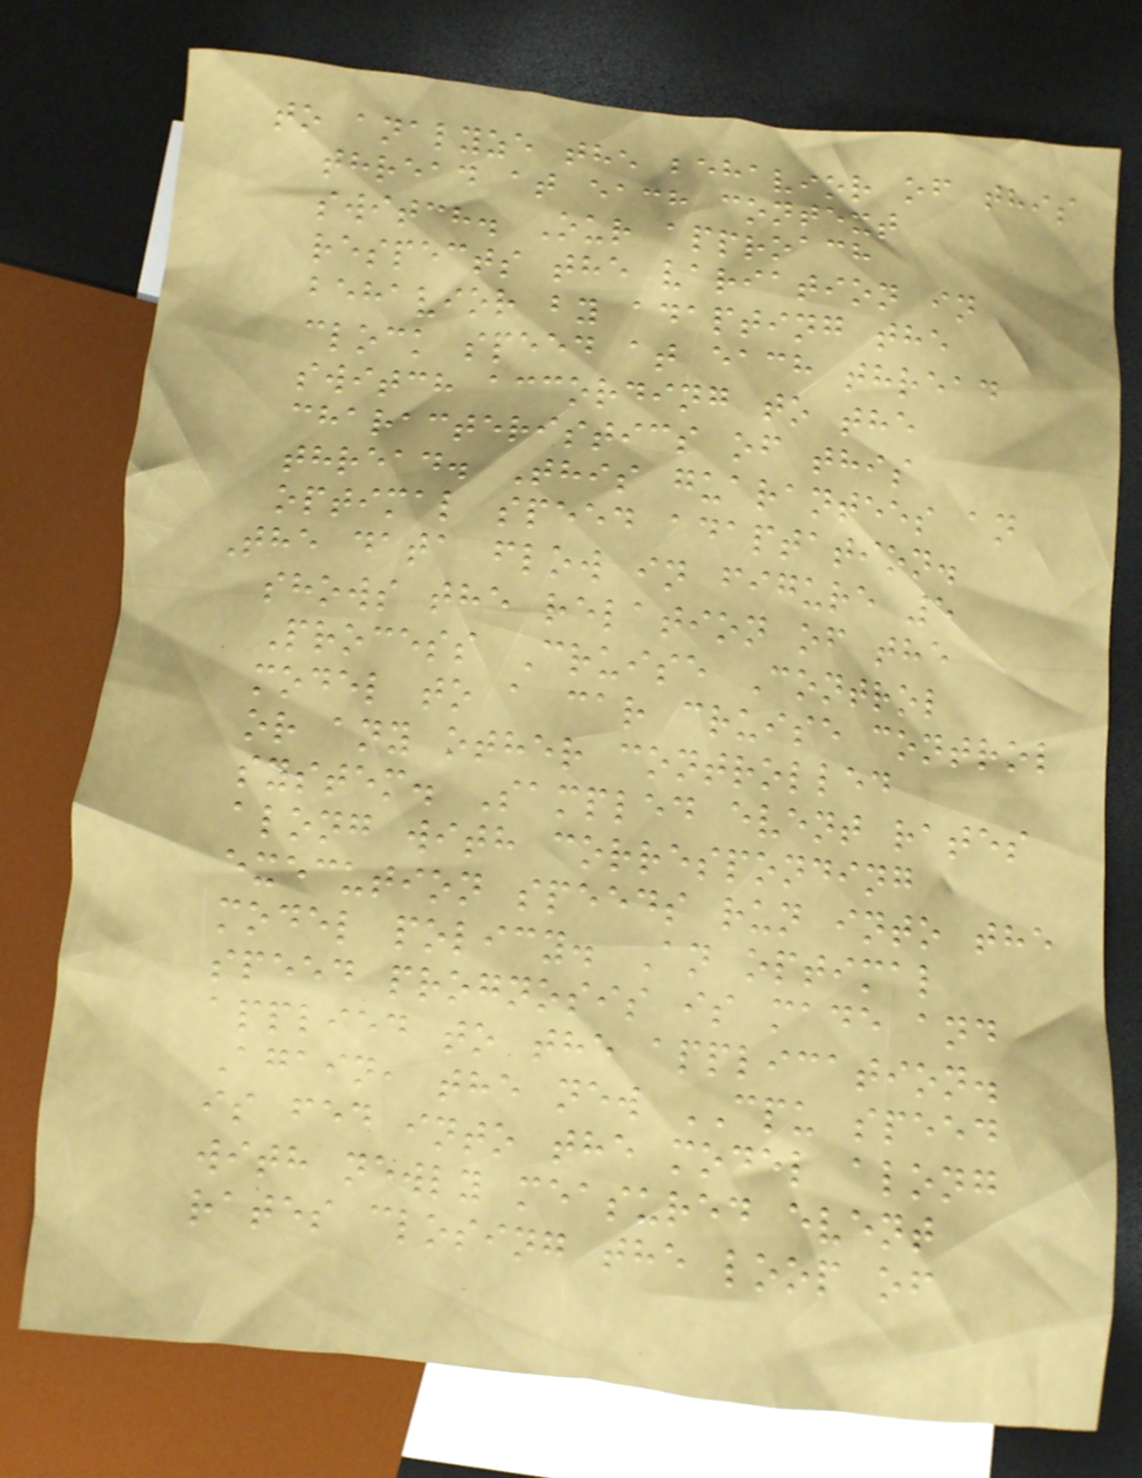to analyze the behavior of this
thread at each context
switch. Our approach
respects the variation in
behavior by adapting the
clock speed at each thread
switch according to the
characteristics of this
thread. This guarantees an
optimal speed adaptation.
The data flow in figure 5
shows the relation of the
Process Cruise Control
model to a car cruise control
or any other controlled
system. Sampled event rates
along with corresponding
execution speeds run into the
model policy. An optimal
speed prognosis is made and
applied to the application.
Again, the new CPU speed
is fed into the model along
with newly measured event
rates closing the loop of
